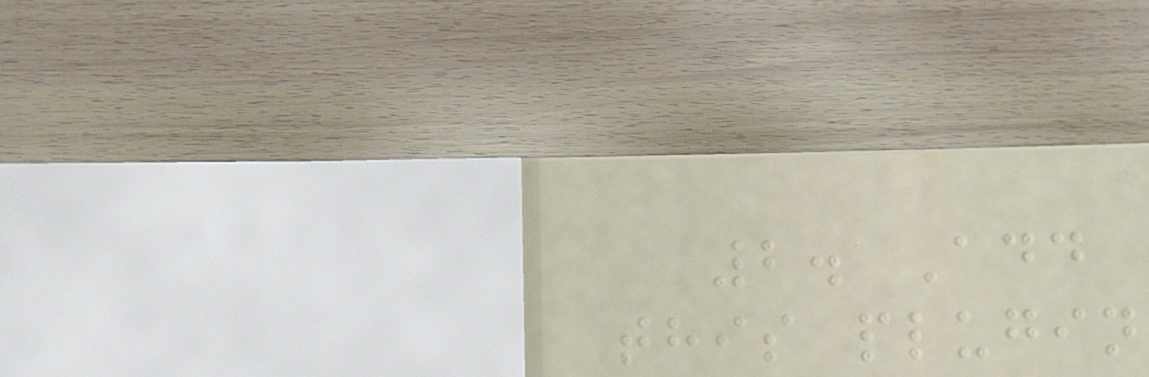2. Add
this plugin
